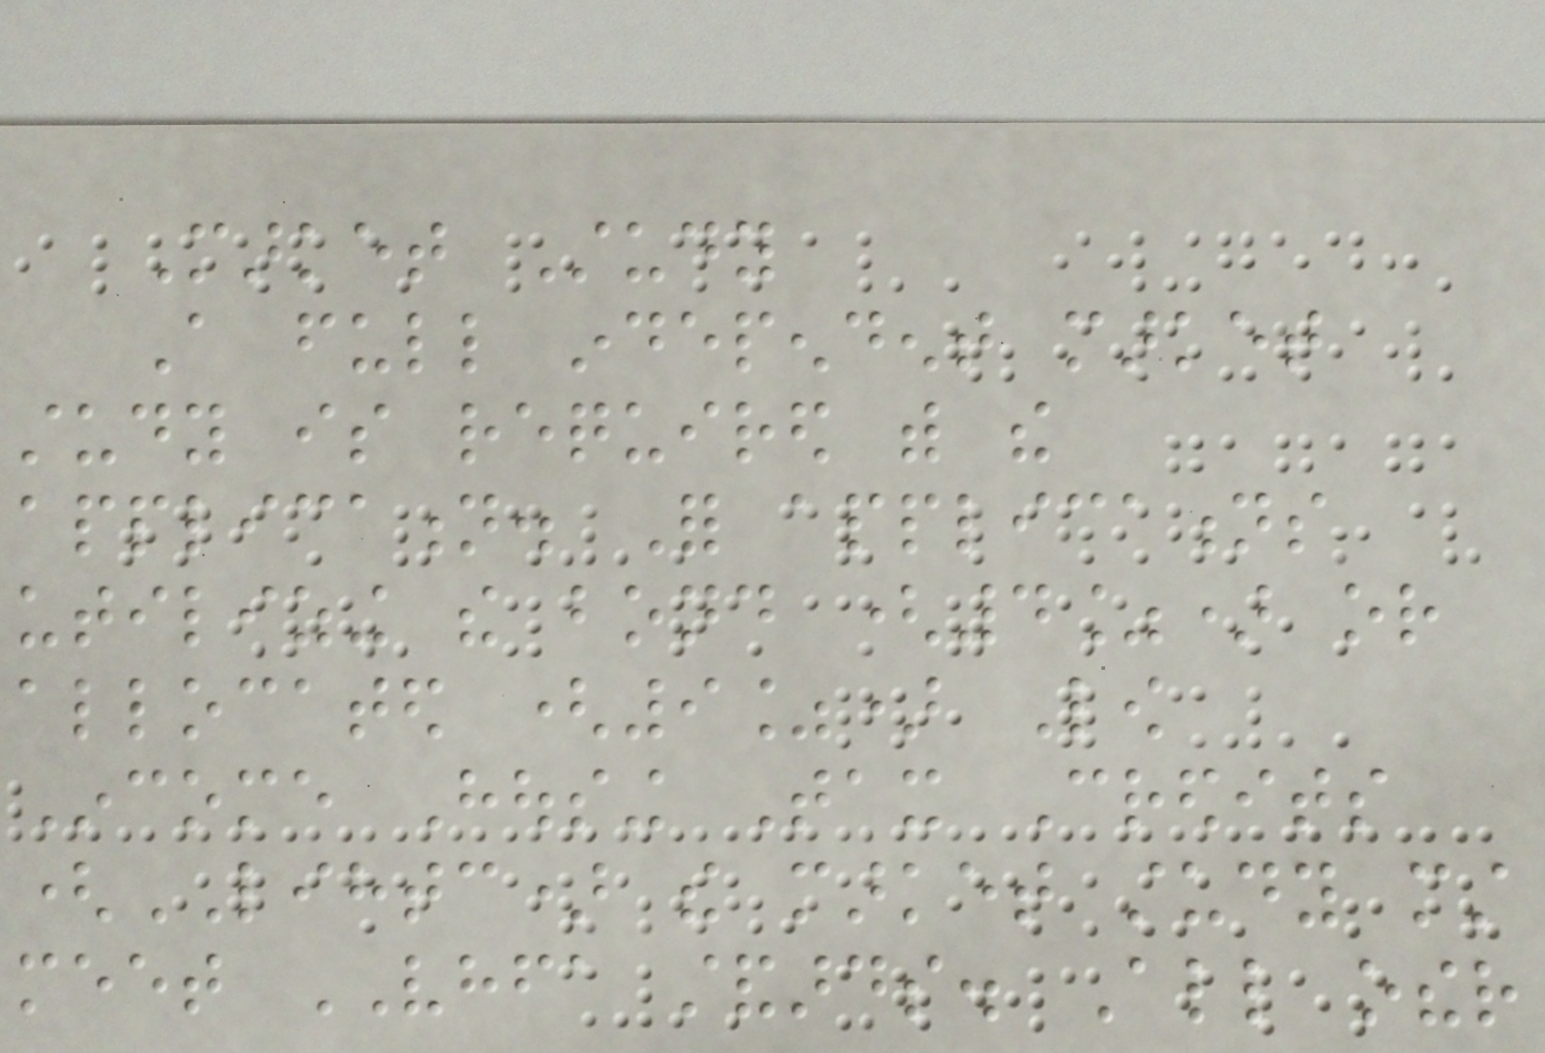Market Study
A full independent market
study is required with the
application. For applications
utilizing the bond (4%) or
allocated (9%) Low
Income Housing Tax Credits
(LIHTC) the market study must
meet VHFA standards. All other
